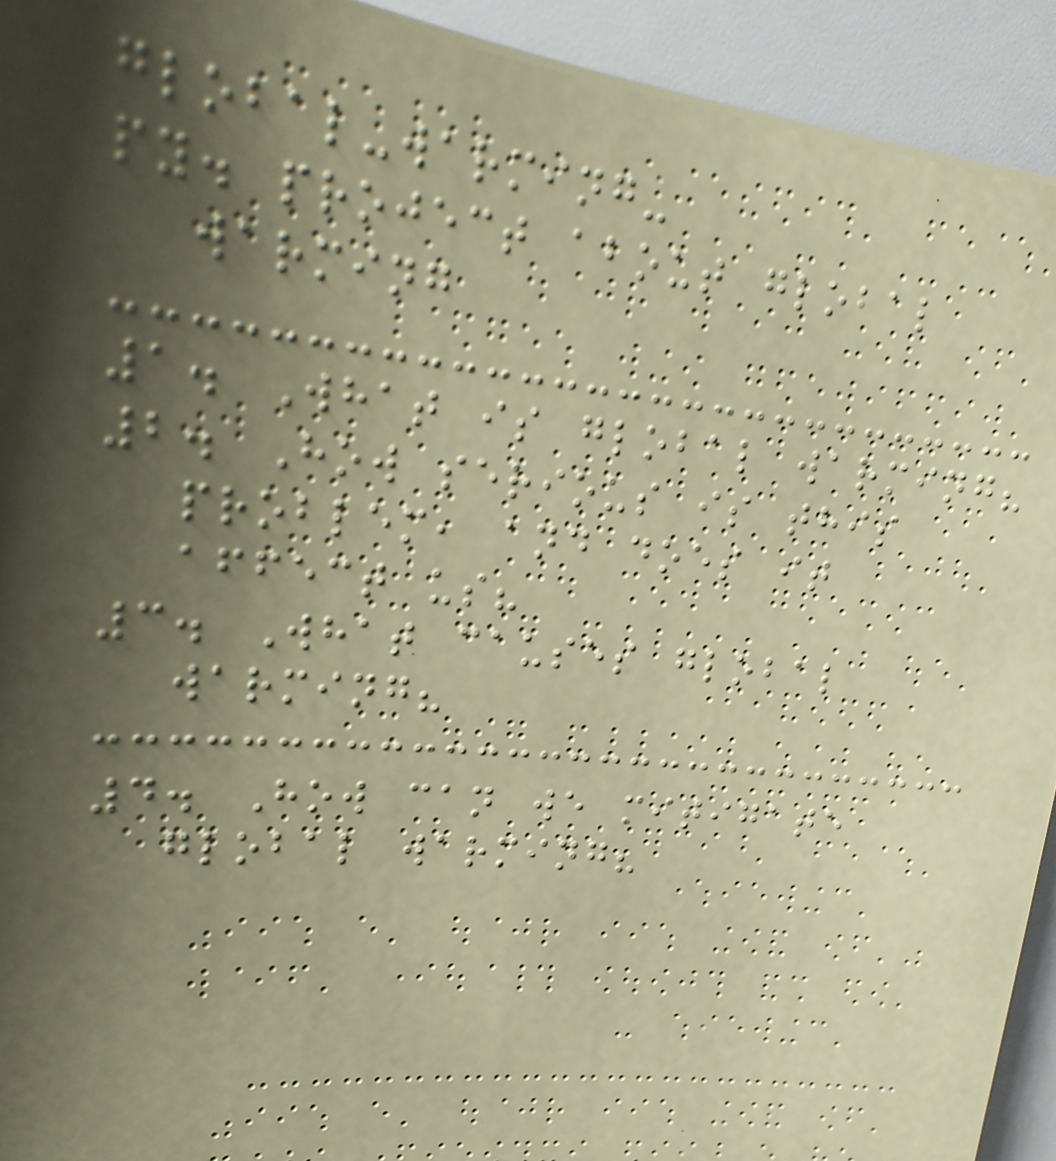global-warming-
py. project about global
warming
1. What is global warming?
2. How serious is this
problem, and does it
affect us?
3. What causes global
warming?
4. How can we mitigate
global warming?
